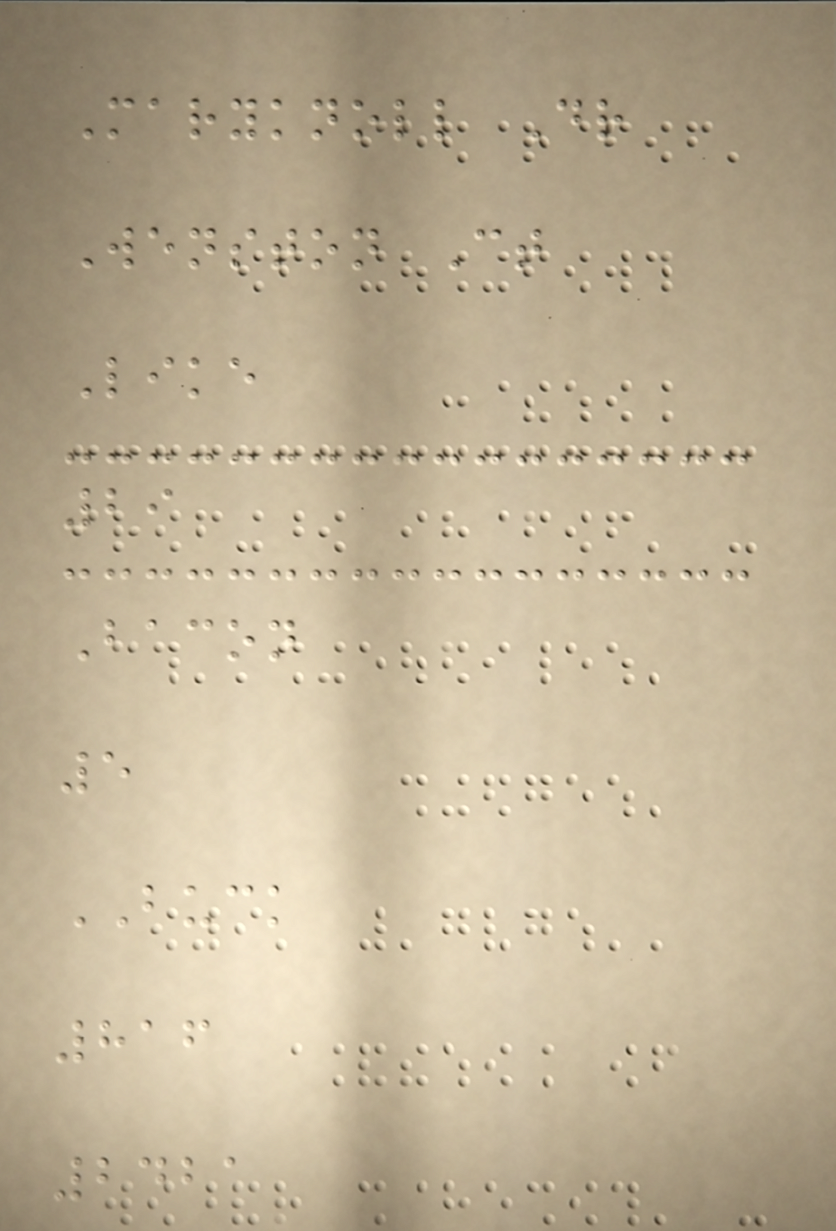Maryknoll Dr
Wenston Ct
Like
29
Bacon
5
BUCK
816
2421
